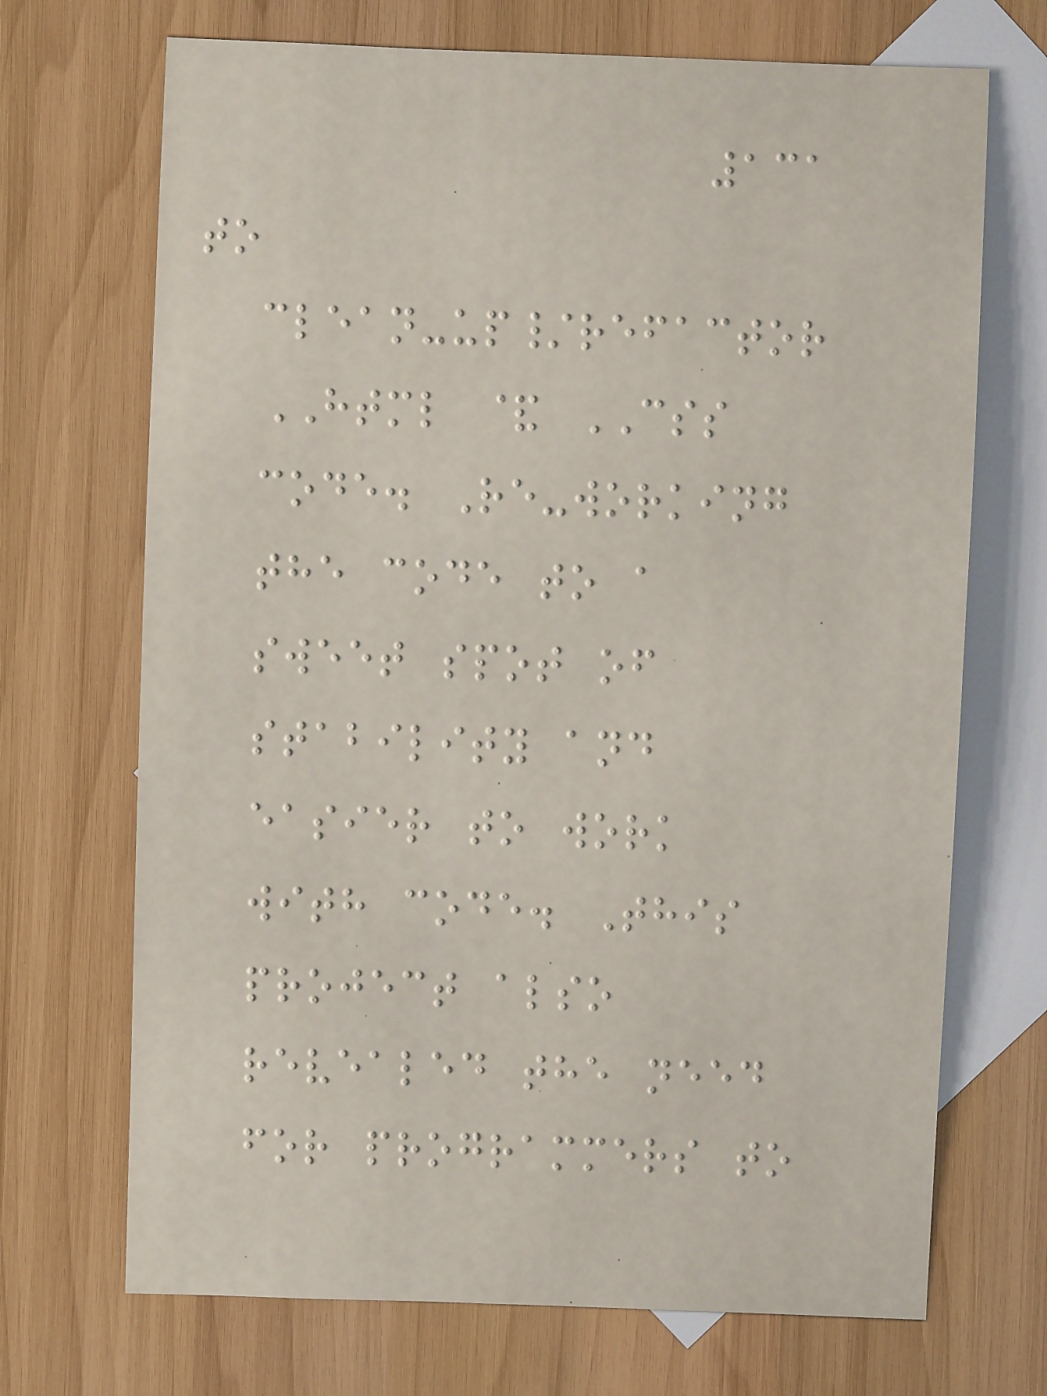131
to
clean-up/refactor
HTML & CSS
code. Re-working
the code to a
sweet spot of
stability and
easier to work
with code. This
project also
revealed the need
for programmers to
